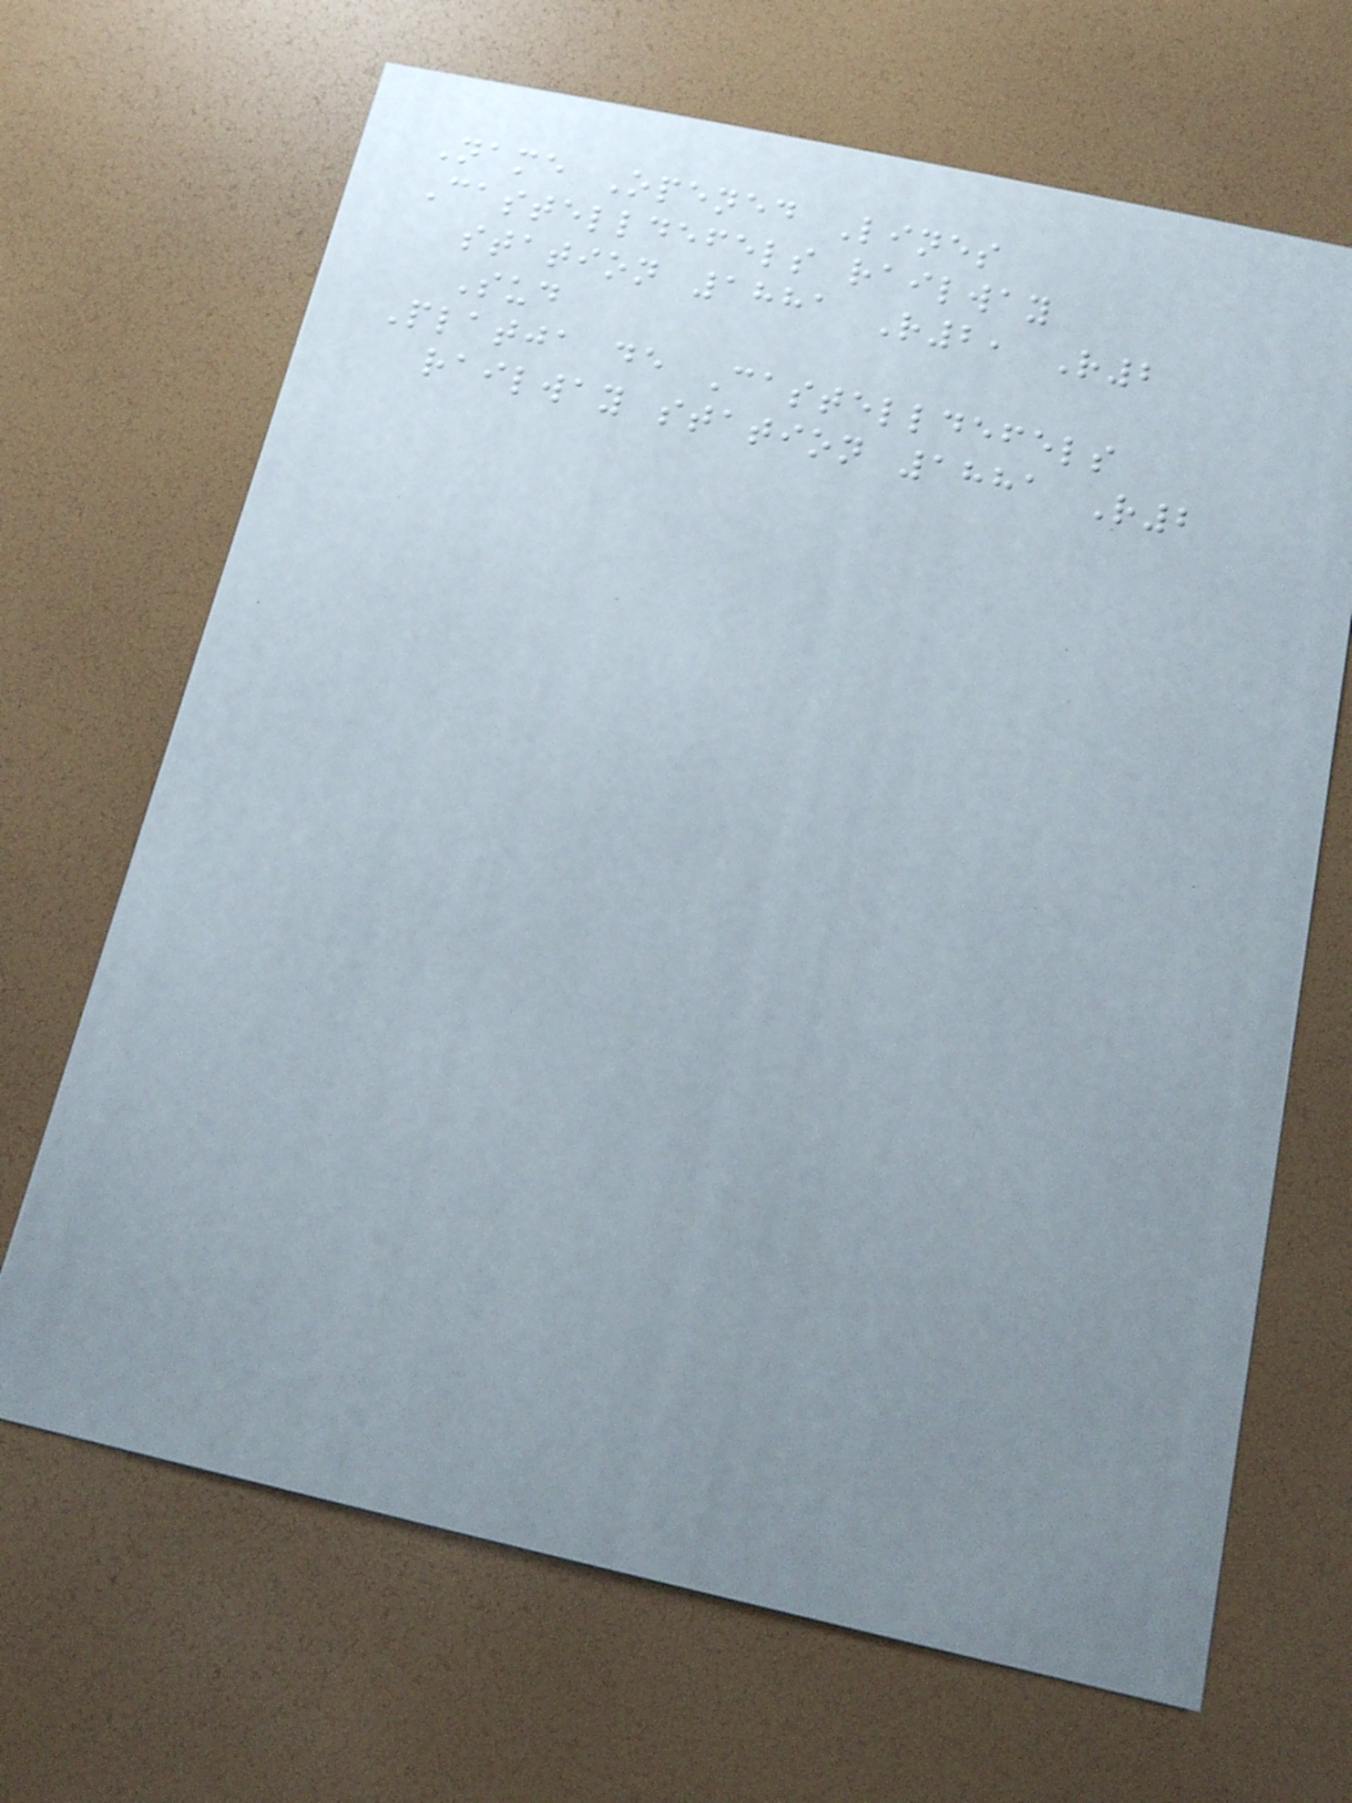Name Opened Lines
Castelldefels railway
station 1881 R2, R2
Sud
Platja de Castelldefels
railway station 1881 R2
